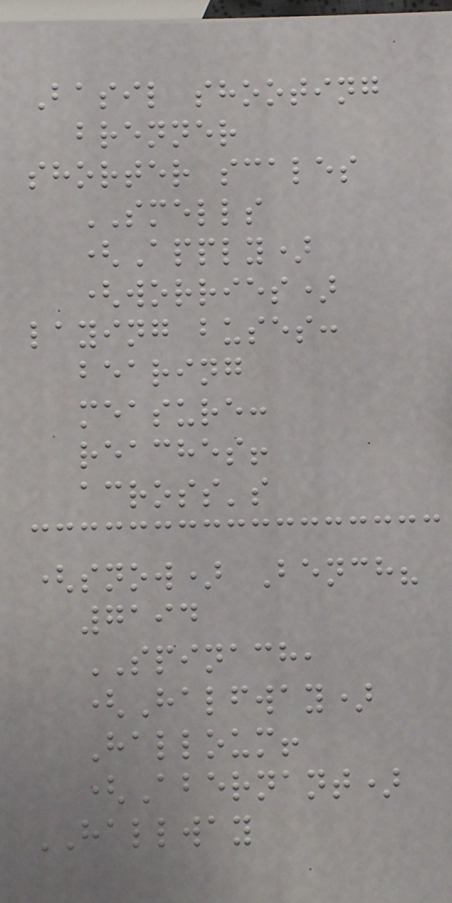Basil shooting
brenner
shorter scales
SMELLS
(Apply)
(worries)
laying buses:
bearing
measure:
reaches!
across's
(snow) Bench?
7194
SPINACH,
(Halfway)
Halloum!
(Abernant)
HALLWAY
